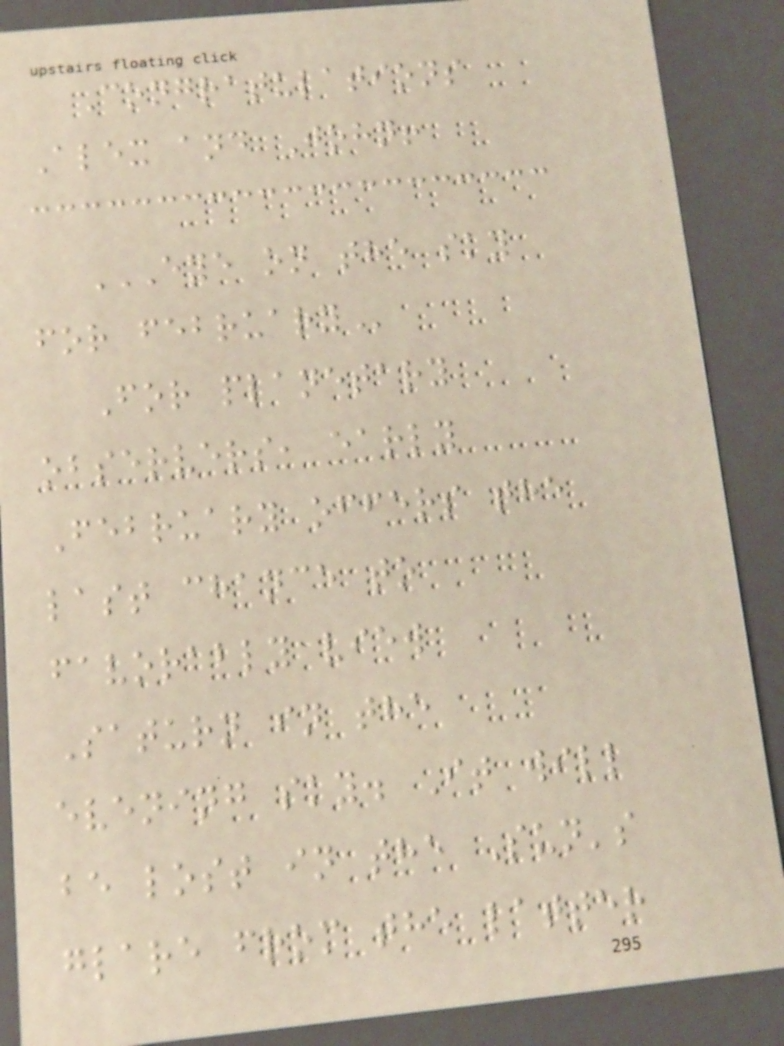Congratulations
Alex and John!
EYE ON THE SKY
FOR FEBRUARY
For planetary
observers, early
February offers the
last chance to
favorably view
Saturn in the
evening sky. It will
be lost in the Sun's
glare from the latter
